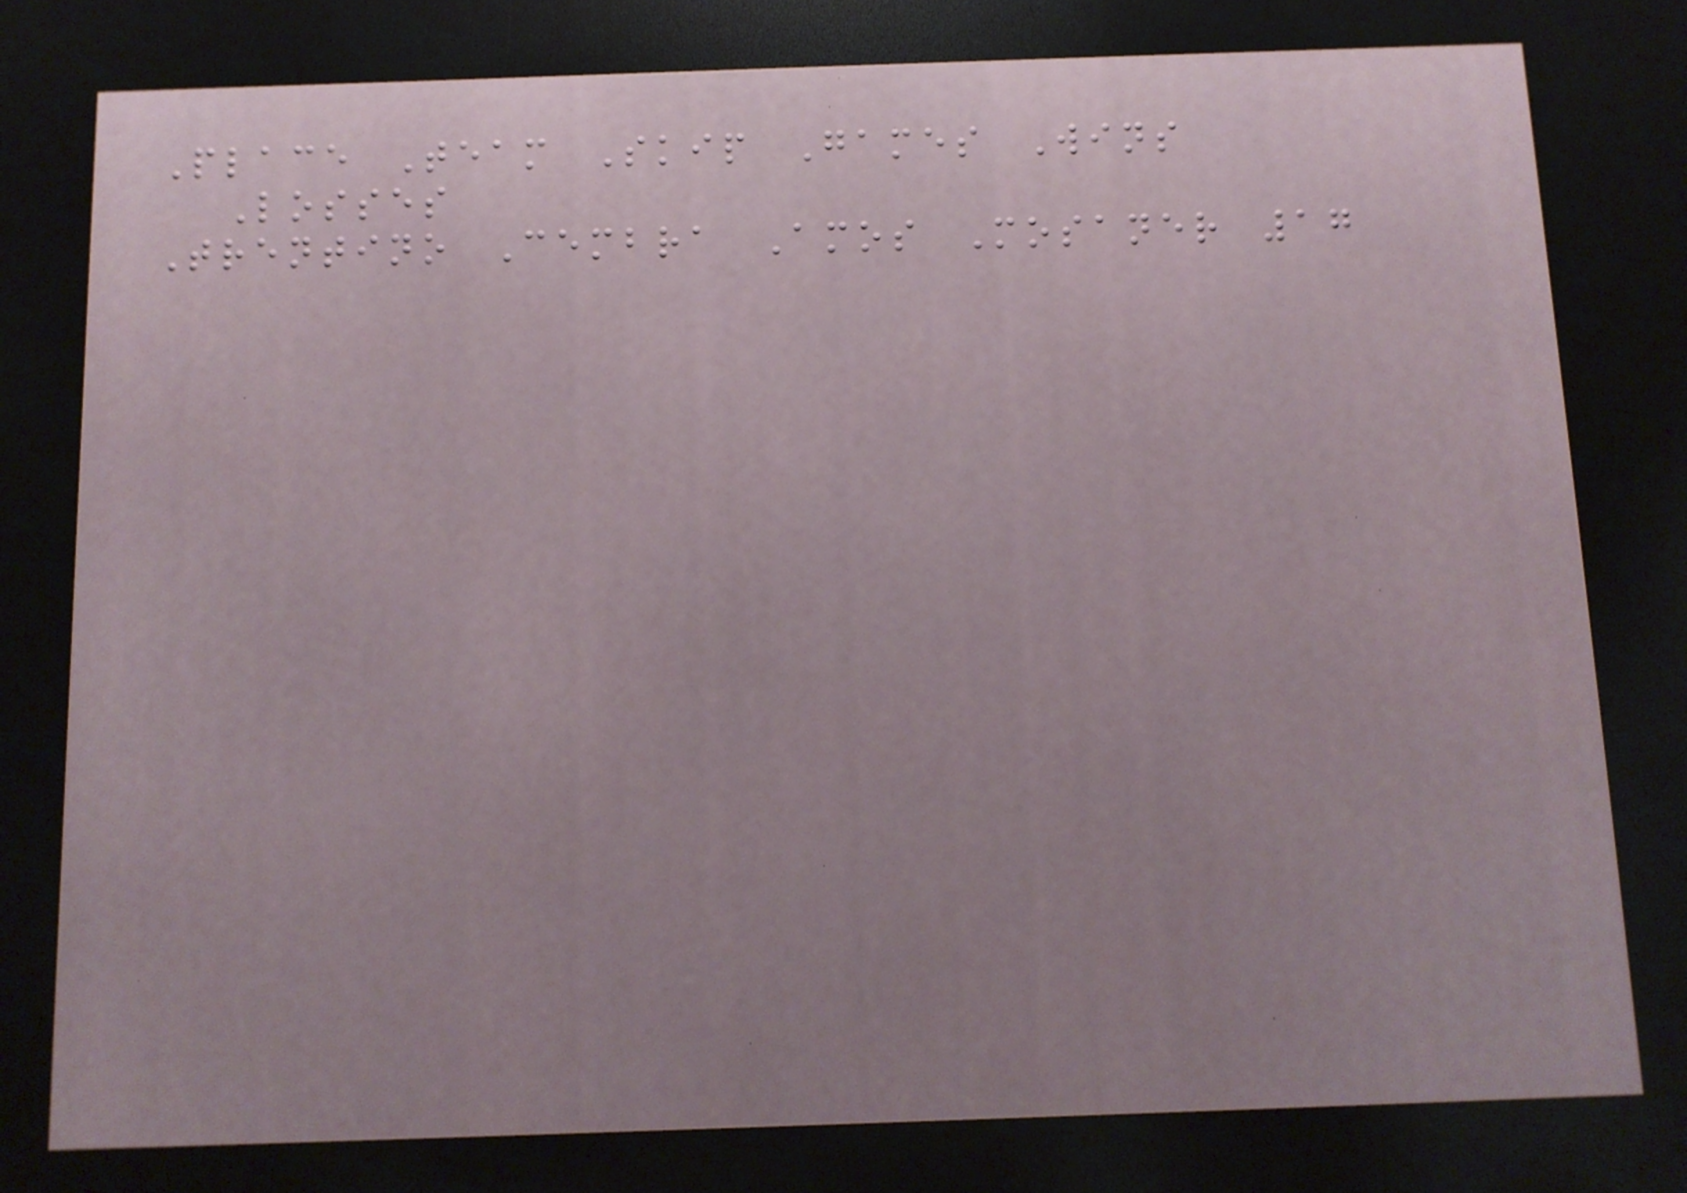Place Team Skip Games Wins
Losses
Trentino Cembra Amos Mosaner 17
